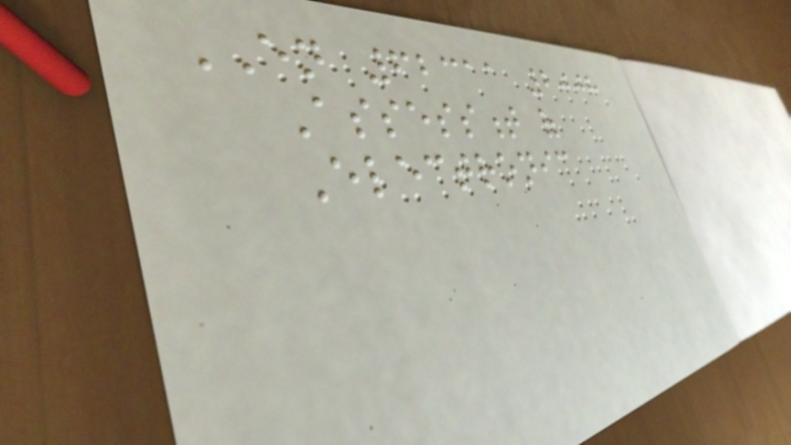EN 62311 2008
Assessment of
Electronic
